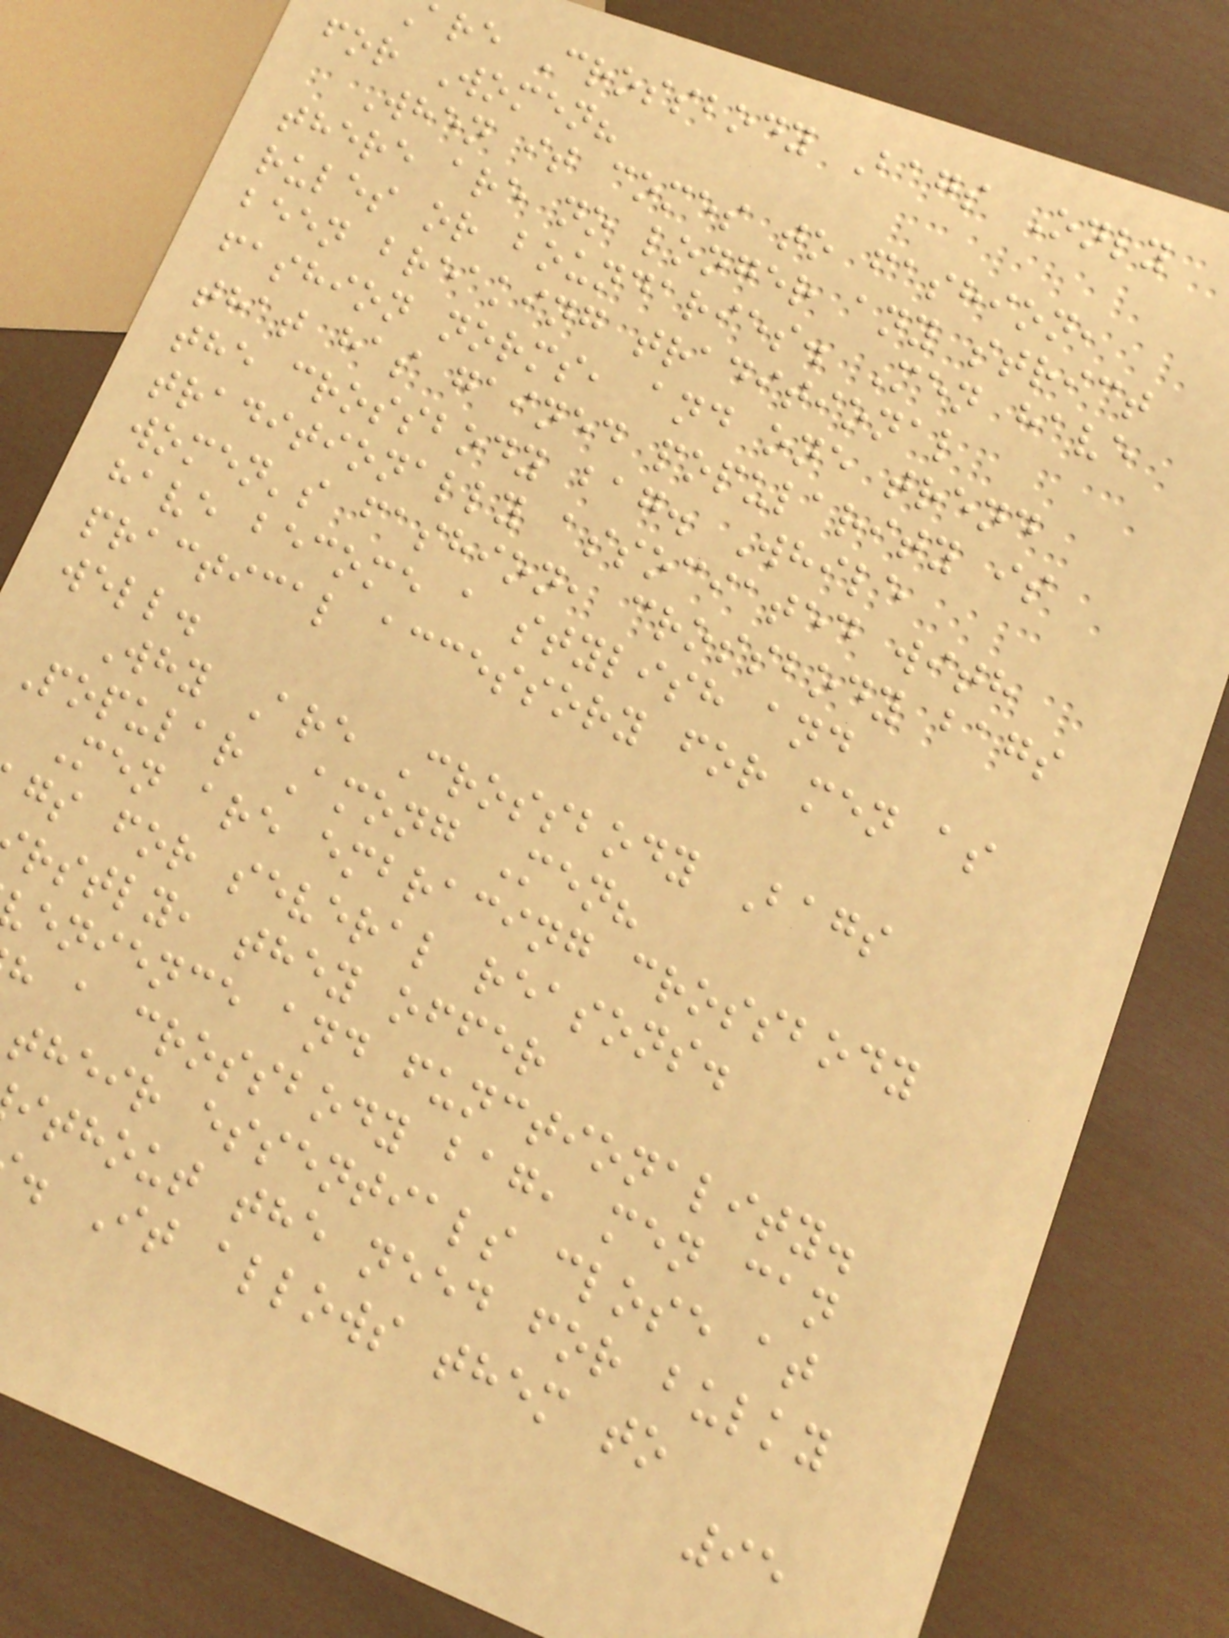are Crossbody Bags Only
for Women?
When it comes to fashion,
there are no longer any strict
rules or boundaries. Men have
been breaking traditional
fashion norms, and one trend
that has gained popularity is
the crossbody bag. While
traditionally associated with
women's fashion, crossbody bags
have become a stylish and
practical accessory for men as
well.
Why Are Crossbody Bags
Popular Among Men?
Men are embracing crossbody
gs for several reasons.
rstly, they offer
enience and functionality.
h a crossbody bag, men can
their essentials close at
ithout the need for bulky
. It allows them to
95
